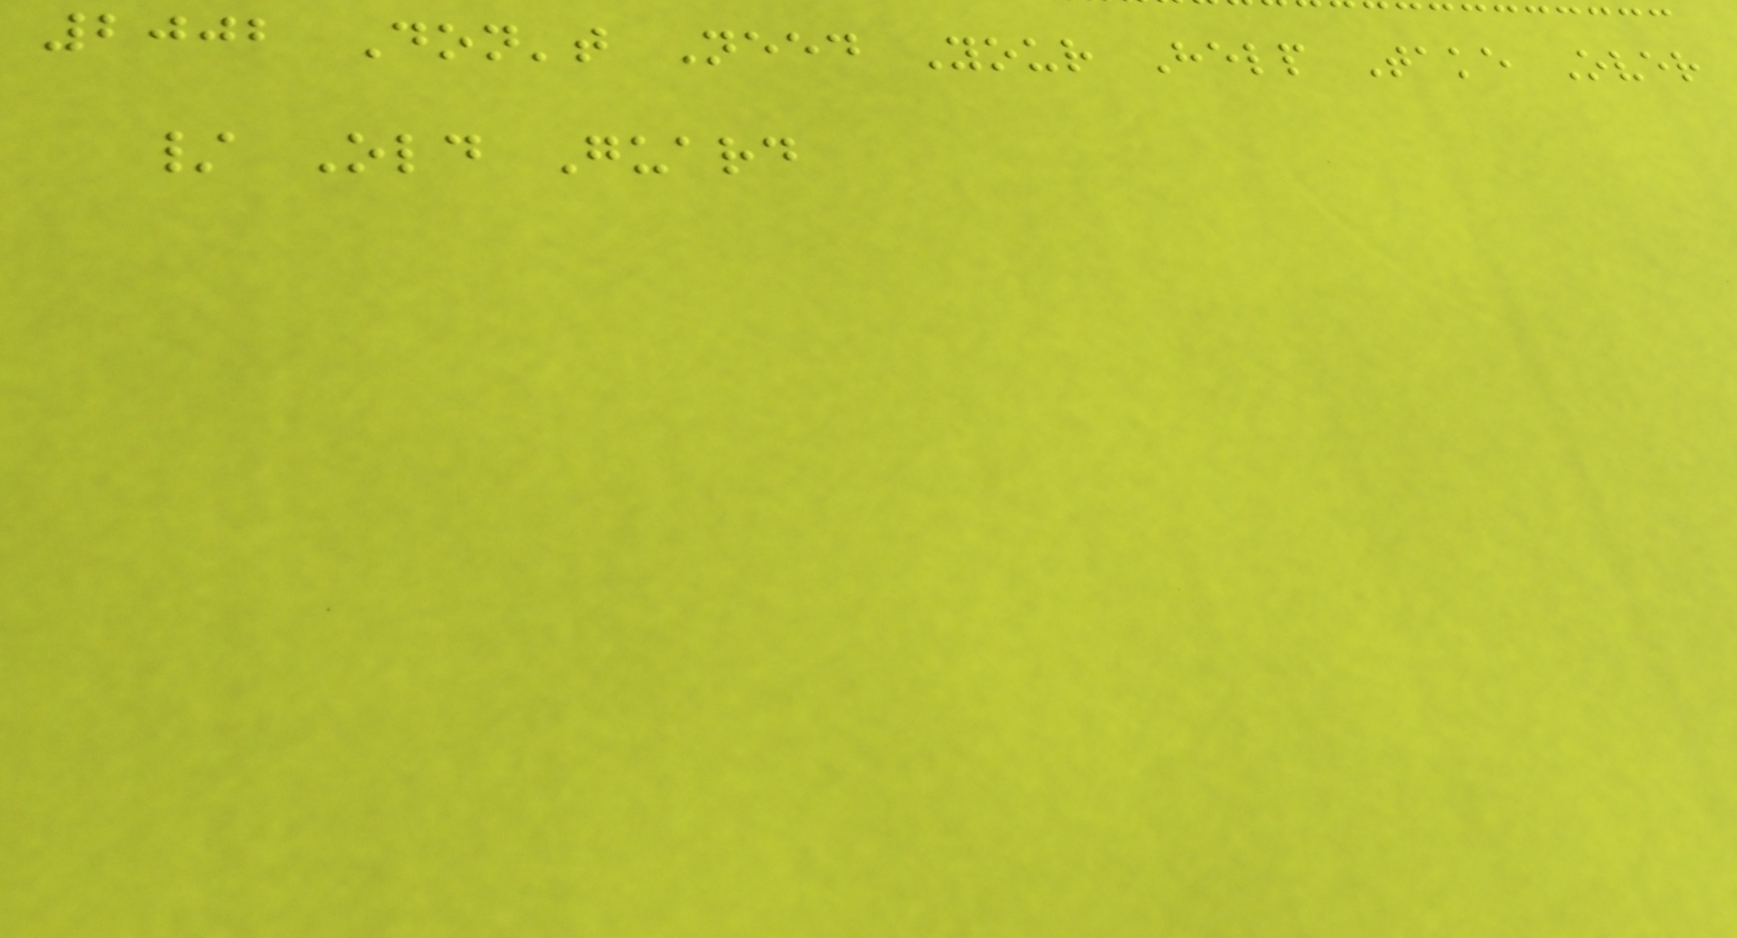2002 Don't Need Your Help Take Over
/ Old Guard
